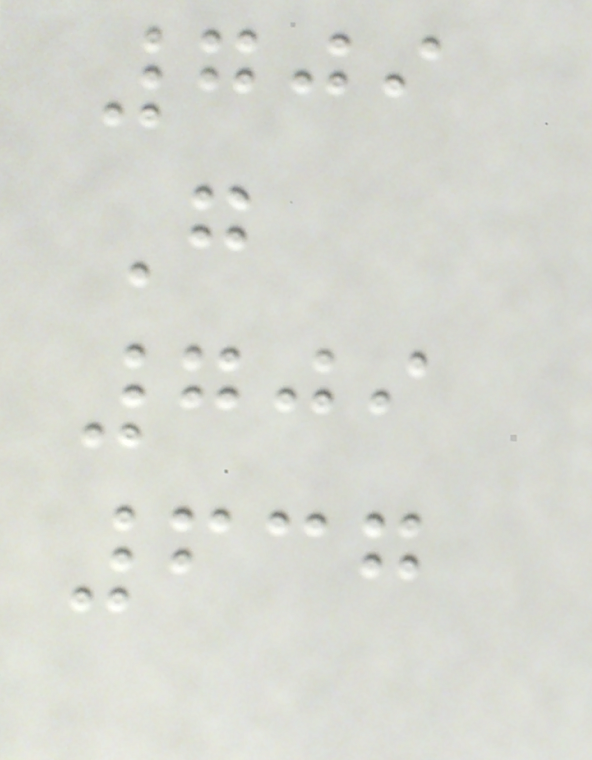709
G
709
637
